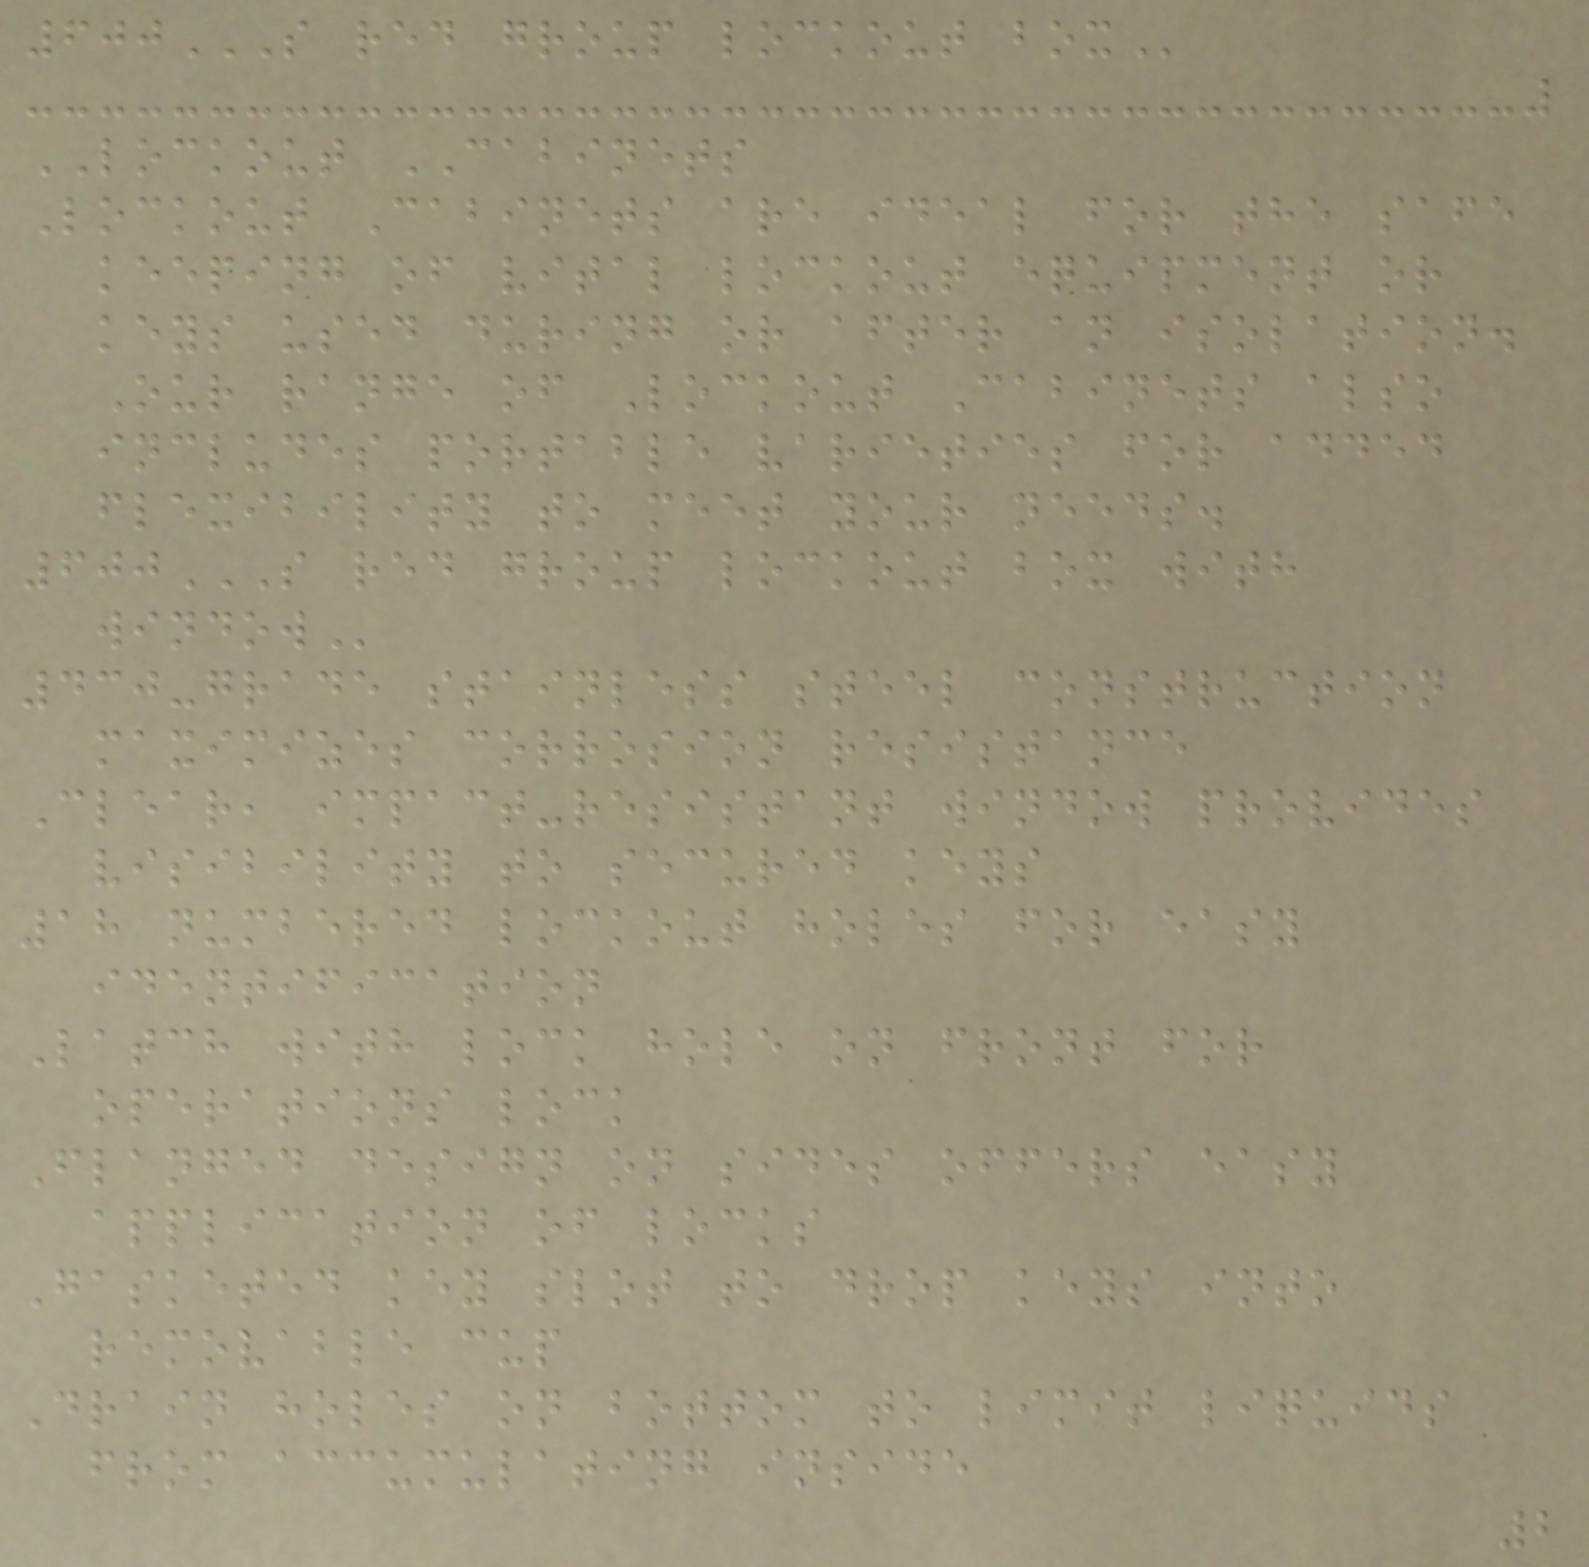600S RED GROUP LOCKOUT BOX
LOCKOUT CABINETS
Lockout Cabinets are ideal for the safe
keeping of vital lockout equipment or
keys used during or after an isolation.
Our range of Lockout Cabinets also
includes portable varieties for added
flexibility to meet your needs.
600S RED GROUP LOCKOUT BOX WITH
WINDOW
430-grade stainless steel construction
maximizes corrosion resistance
Clear, impact-resistant window provides
visibility to secured keys
18 numbered lockout holes for easy
identification
Latch with lock hole on front for
operations lock
Flanged design on sides offers easy
application of locks
Gasketed key slot to drop keys into
removable cup
Drain holes on bottom to limit liquids
from accumulating inside
2
